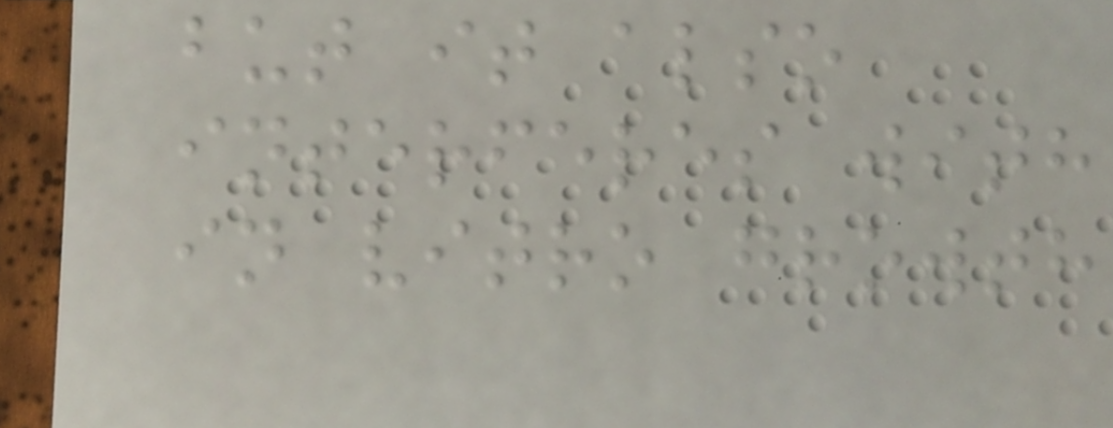but it also
interferes with
in vitro growth
